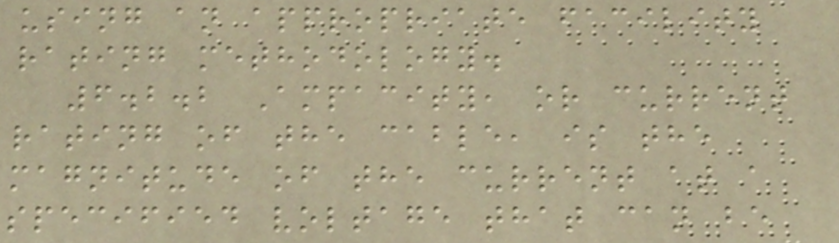using an appropriate facility
rating methodology.
6.2.2 Ampacity, or current
rating of the cable, is the
magnitude of the current at a
specified voltage that can be
